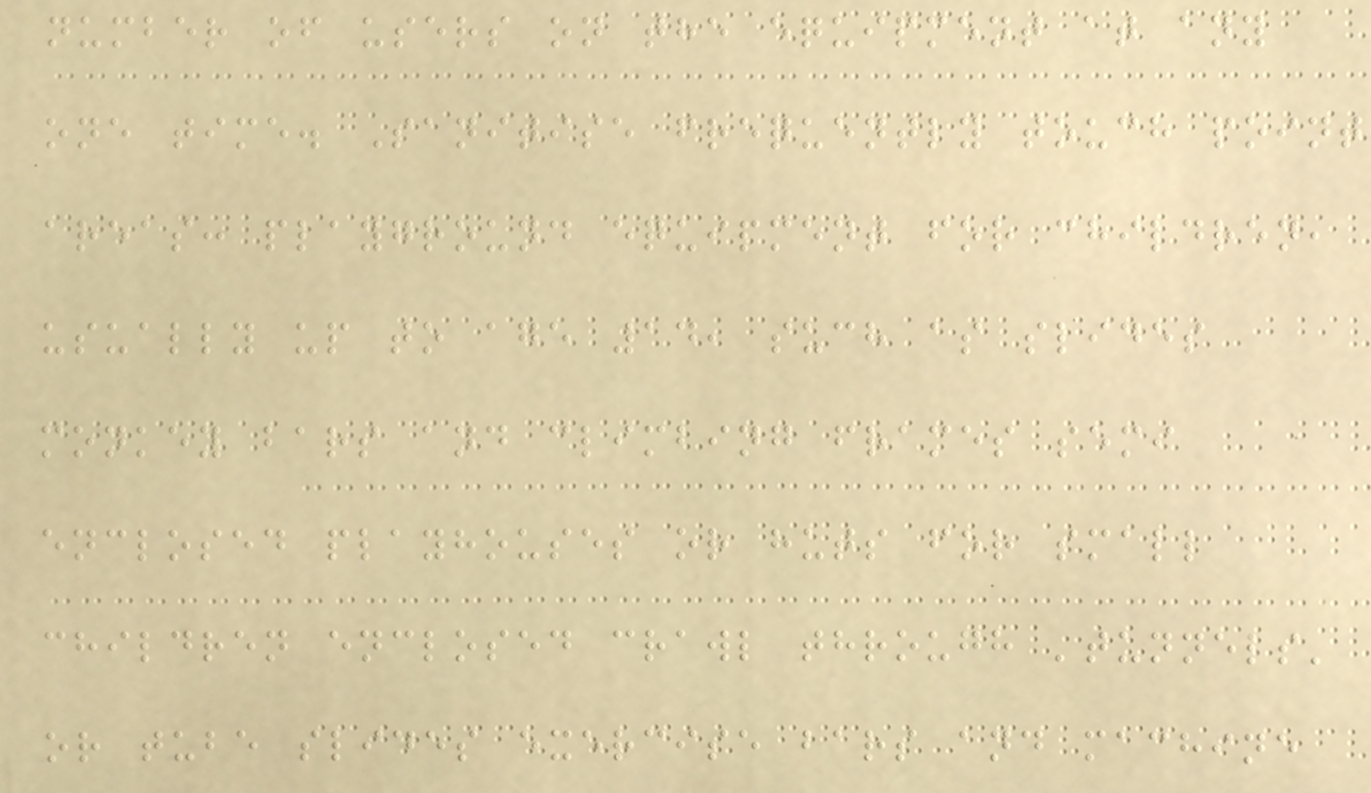number of users on the equipment at any
one time. Sanitise frequently touch point
areas: playground equipment for children,
usually up to age 14, such as slides
monkey bars and climbing frames semi
enclosed playhouses or huts for small
children enclosed crawl through 'tunnels'
or tube slides exercise bars and machine
